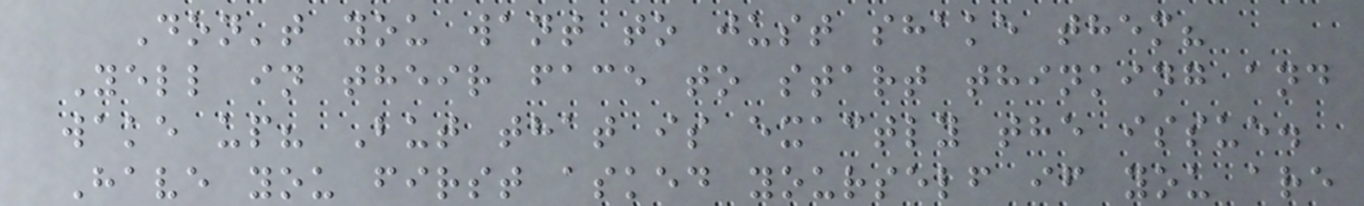Don't you want to just shake them?
Yell in their face to start thinking and
wake up? But that is exactly the issue.
Have you first asked yourself if you are
